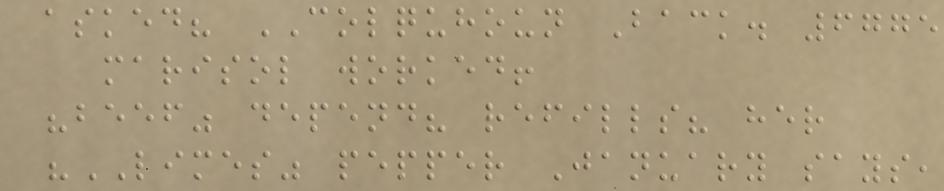asked? COLQUHOUN Back. 6775
marisol worked!
"beef" depend? refills? her
"LIMES" pepper January says,
